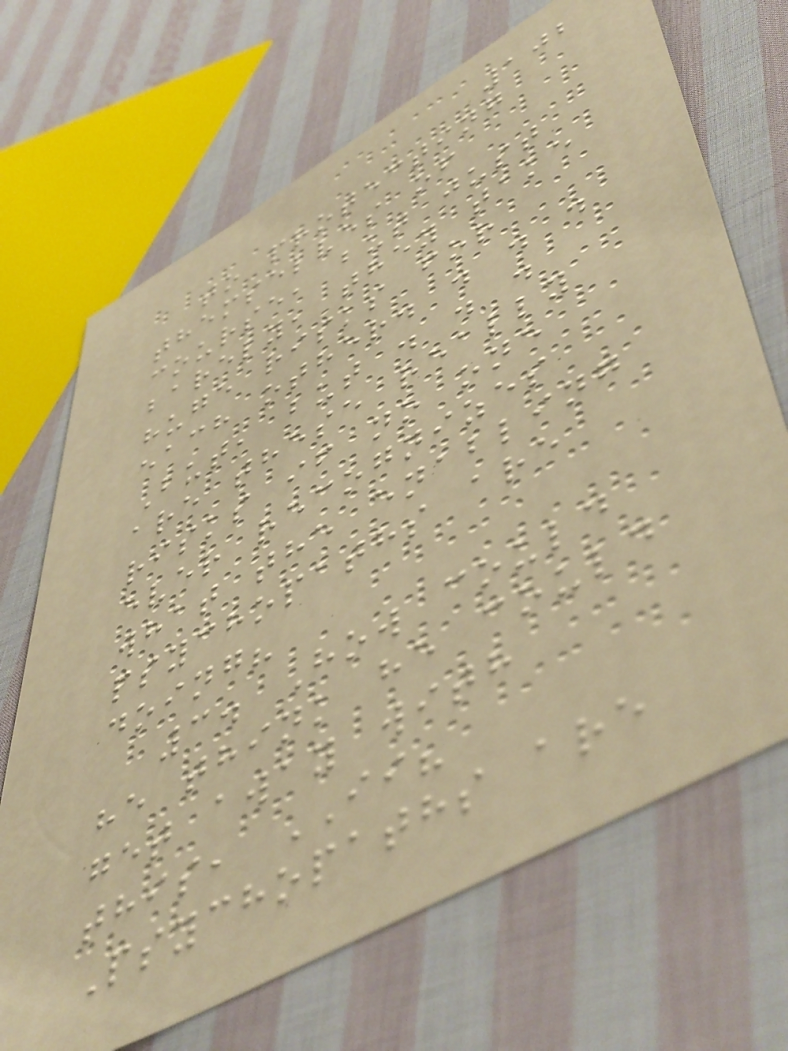102
to protecting
themselves of
course, but just
barely, they take
huge risks for
each other. . . .
But, but . . .
are these really
risks if no one
ever recognizes
what the enabling
psychopaths are
doing?
3. How could
he think he could
get away with
this, II?
Psychopaths are
